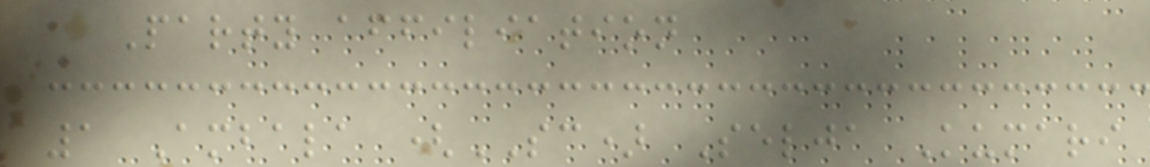Party affiliation
1 Ambala (SC) Selja Kumari
